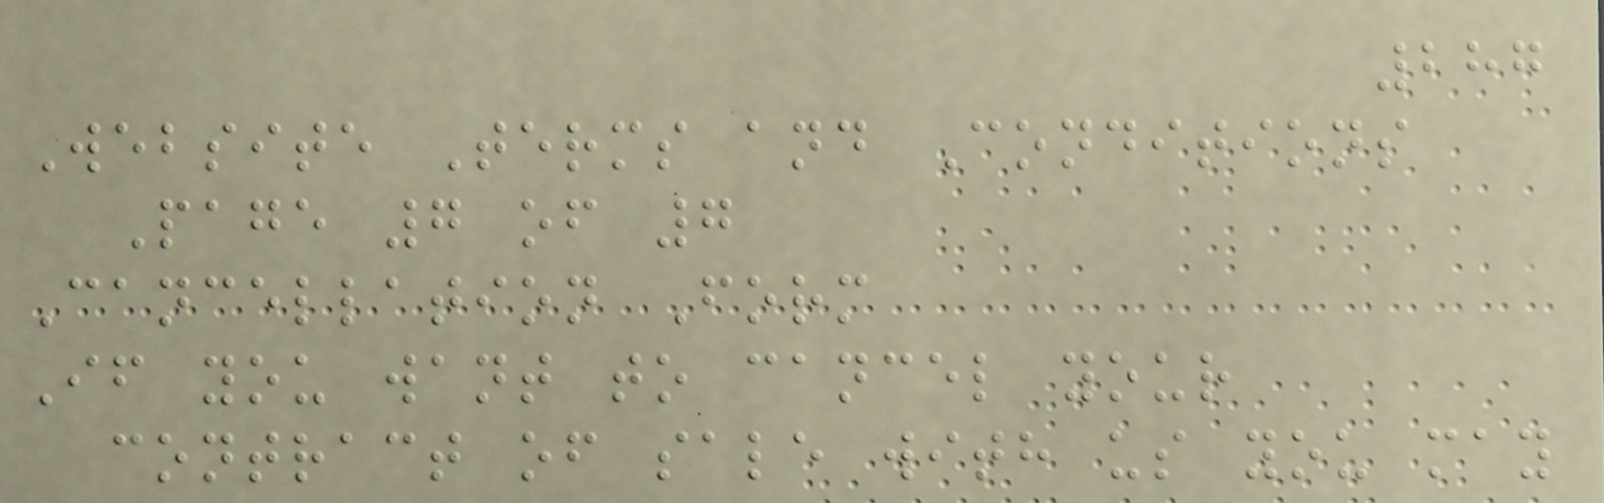287
Website Terms and Conditions
Page 7 of 7
Cancellation Form
If you want to cancel your
contract of sale with us you may
